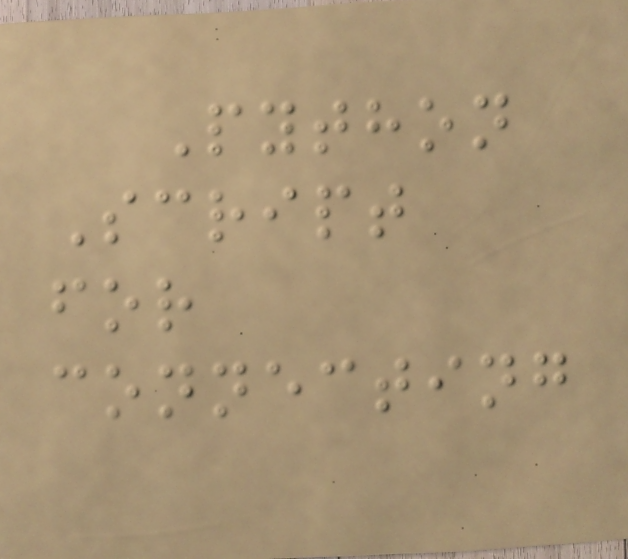Python
Script
for
connecting
